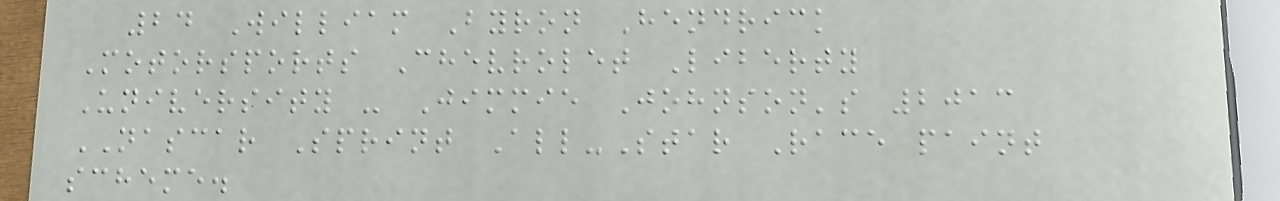24 William Byron Hendrick
Motorsports Chevrolet Liberty
University - Jimmie Johnson's 2013
NASCAR Sprint All-Star Race paint
scheme.
